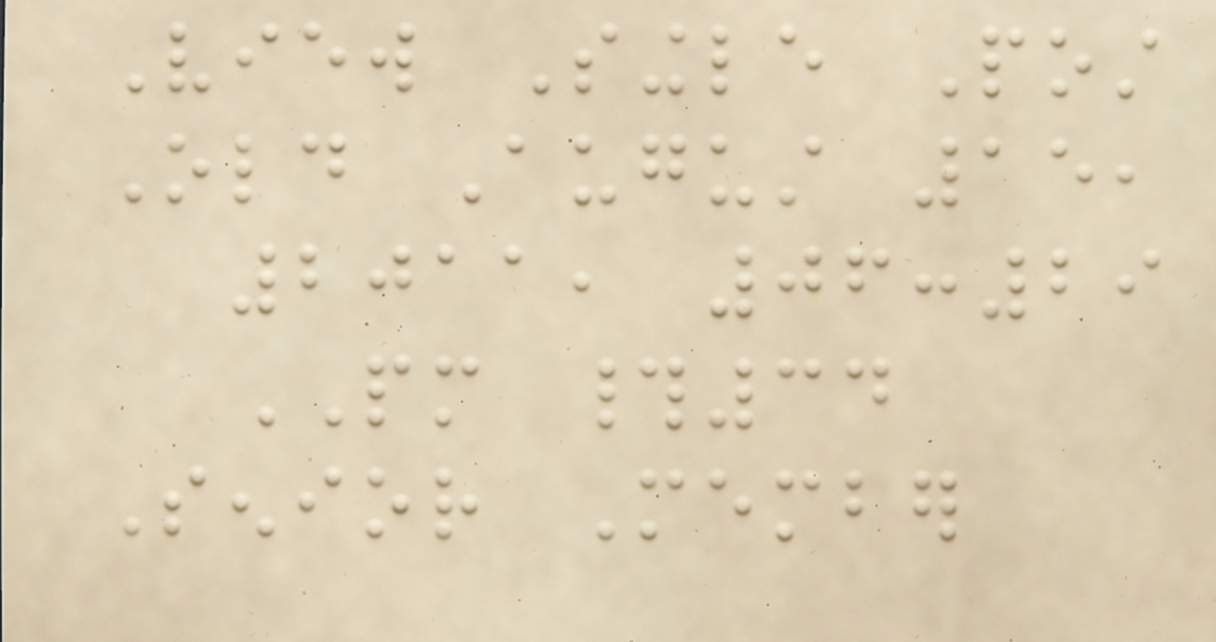View Single Post
Old August 15,
2011, 06:29
PM #34
Senior Member
